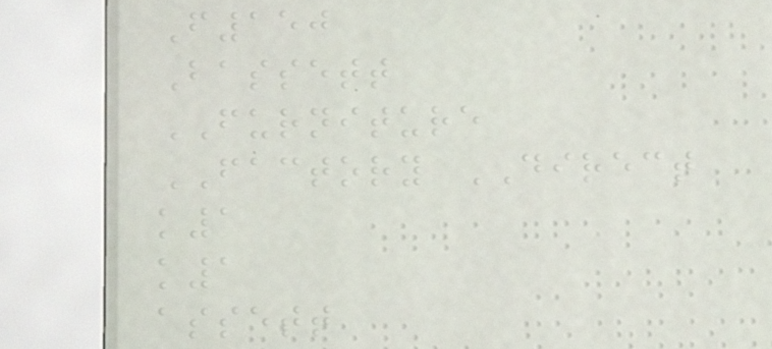F150
Bassett
FURNITURE
FACTORY DIRECT
k1
k1
assett
